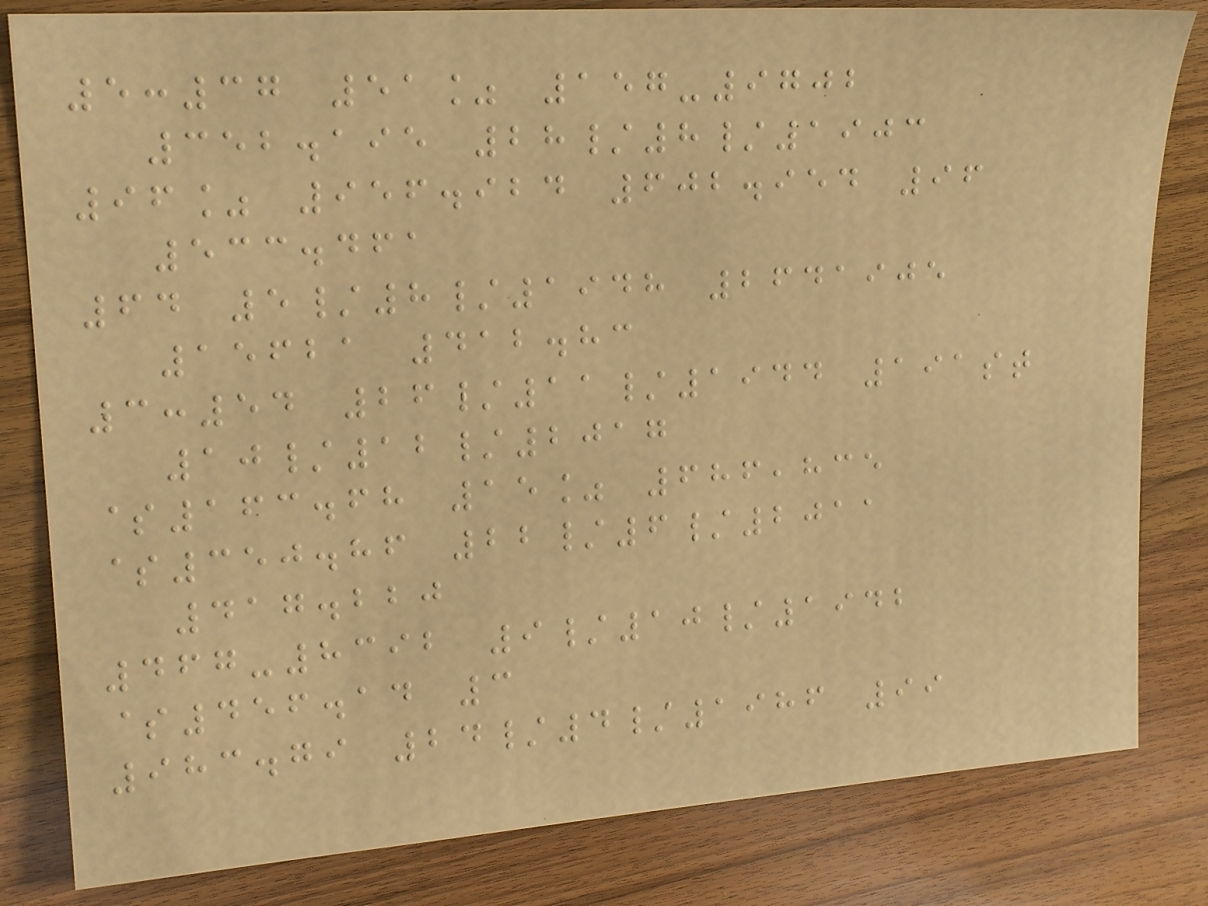5:37 51% 157-9702
352.195 28/8/1903
96% 956.924 602.954 96
533.461
64 5/8/1948 2641905
15621 412.83
3:54 26/11/1944 191st
10/12/2017
$163.68 15% 686,835
$350.86 22/6/2011
417.220
467-8392 9/10/1942
$456.14 3
983.79 24/4/1986 99
